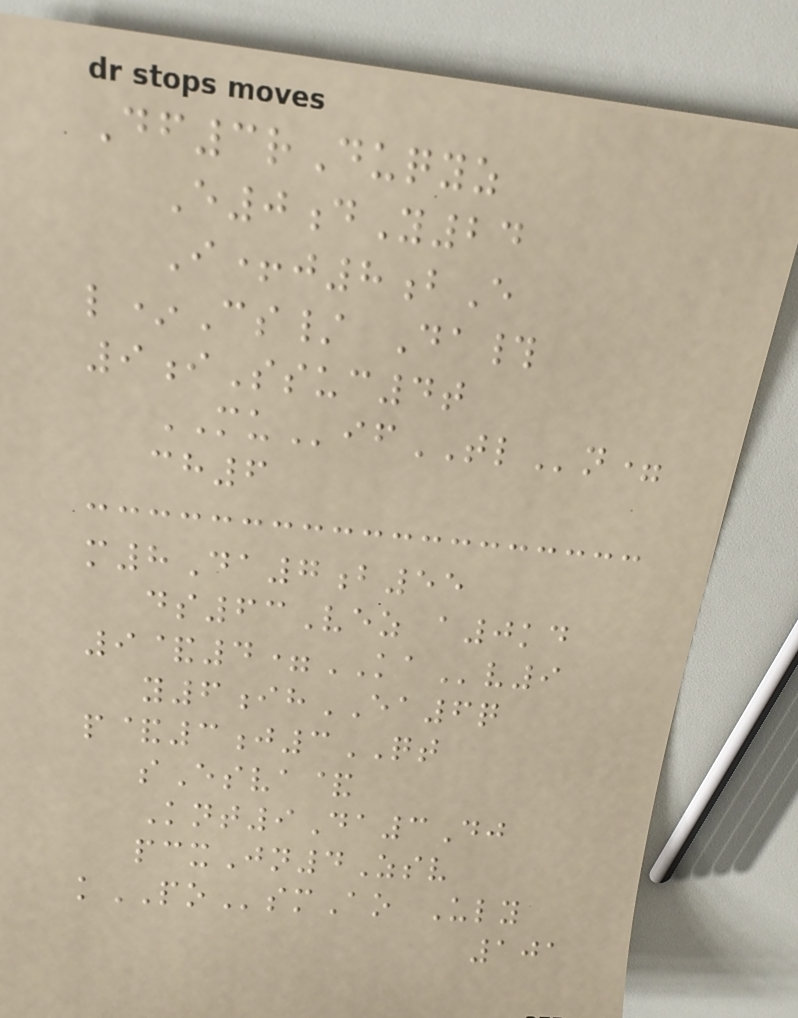Df3rDuqyz
E0dY24
I+j8bE
l*Cs/ Da#
9iSsuc4t
MUifTLn=
ch6
m8Da7b55
ds63Vez a0kd
9&4=KAv9
y6ihEA6q
p&3j3QT
sEsva&
Knt9Da3Dj
pcxJn4Zsv
kPOsmAo Uly
101
